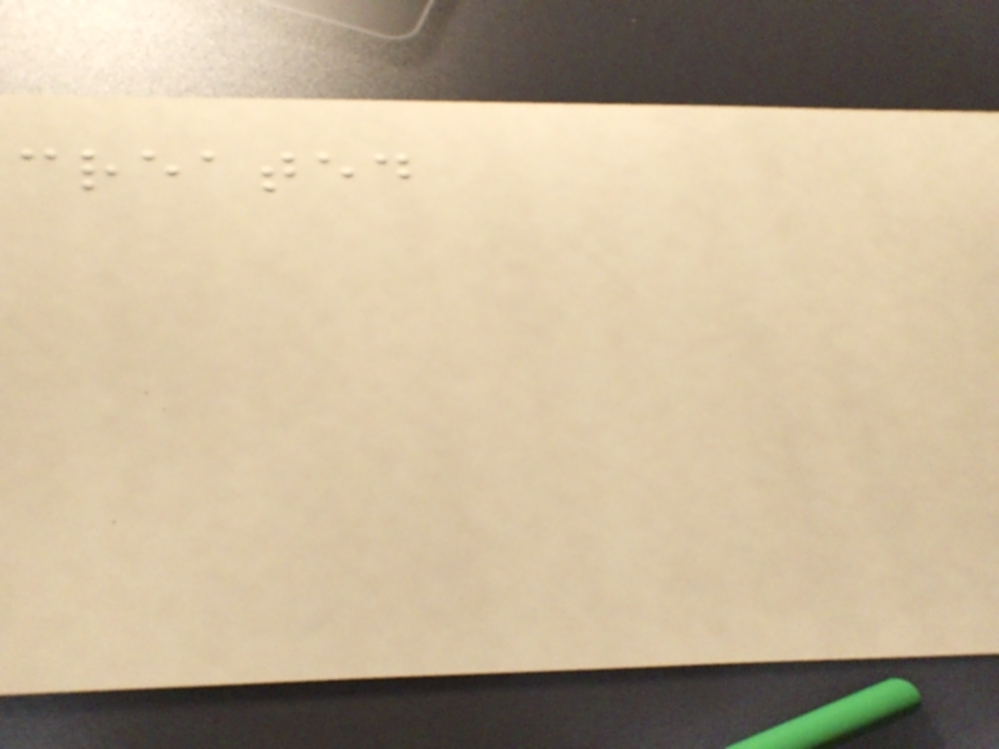created
